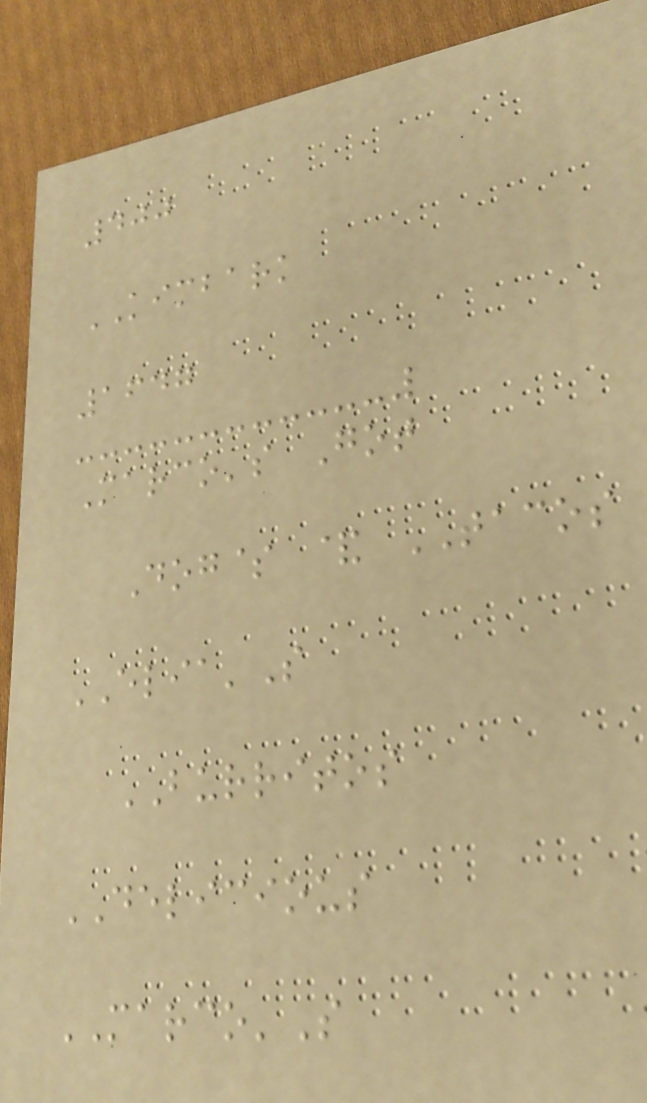400
KIMBARK
1647
Marco's Got
Dog$ & TACOS
ELIA'S
BURRITOS
DELICIOUS
MARCO'S
